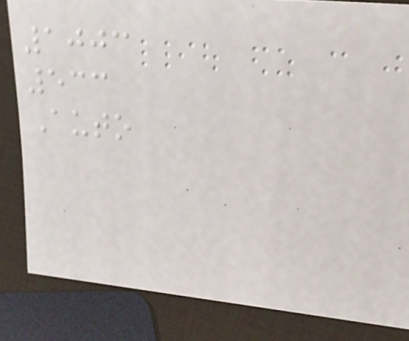1003
533
Auto
